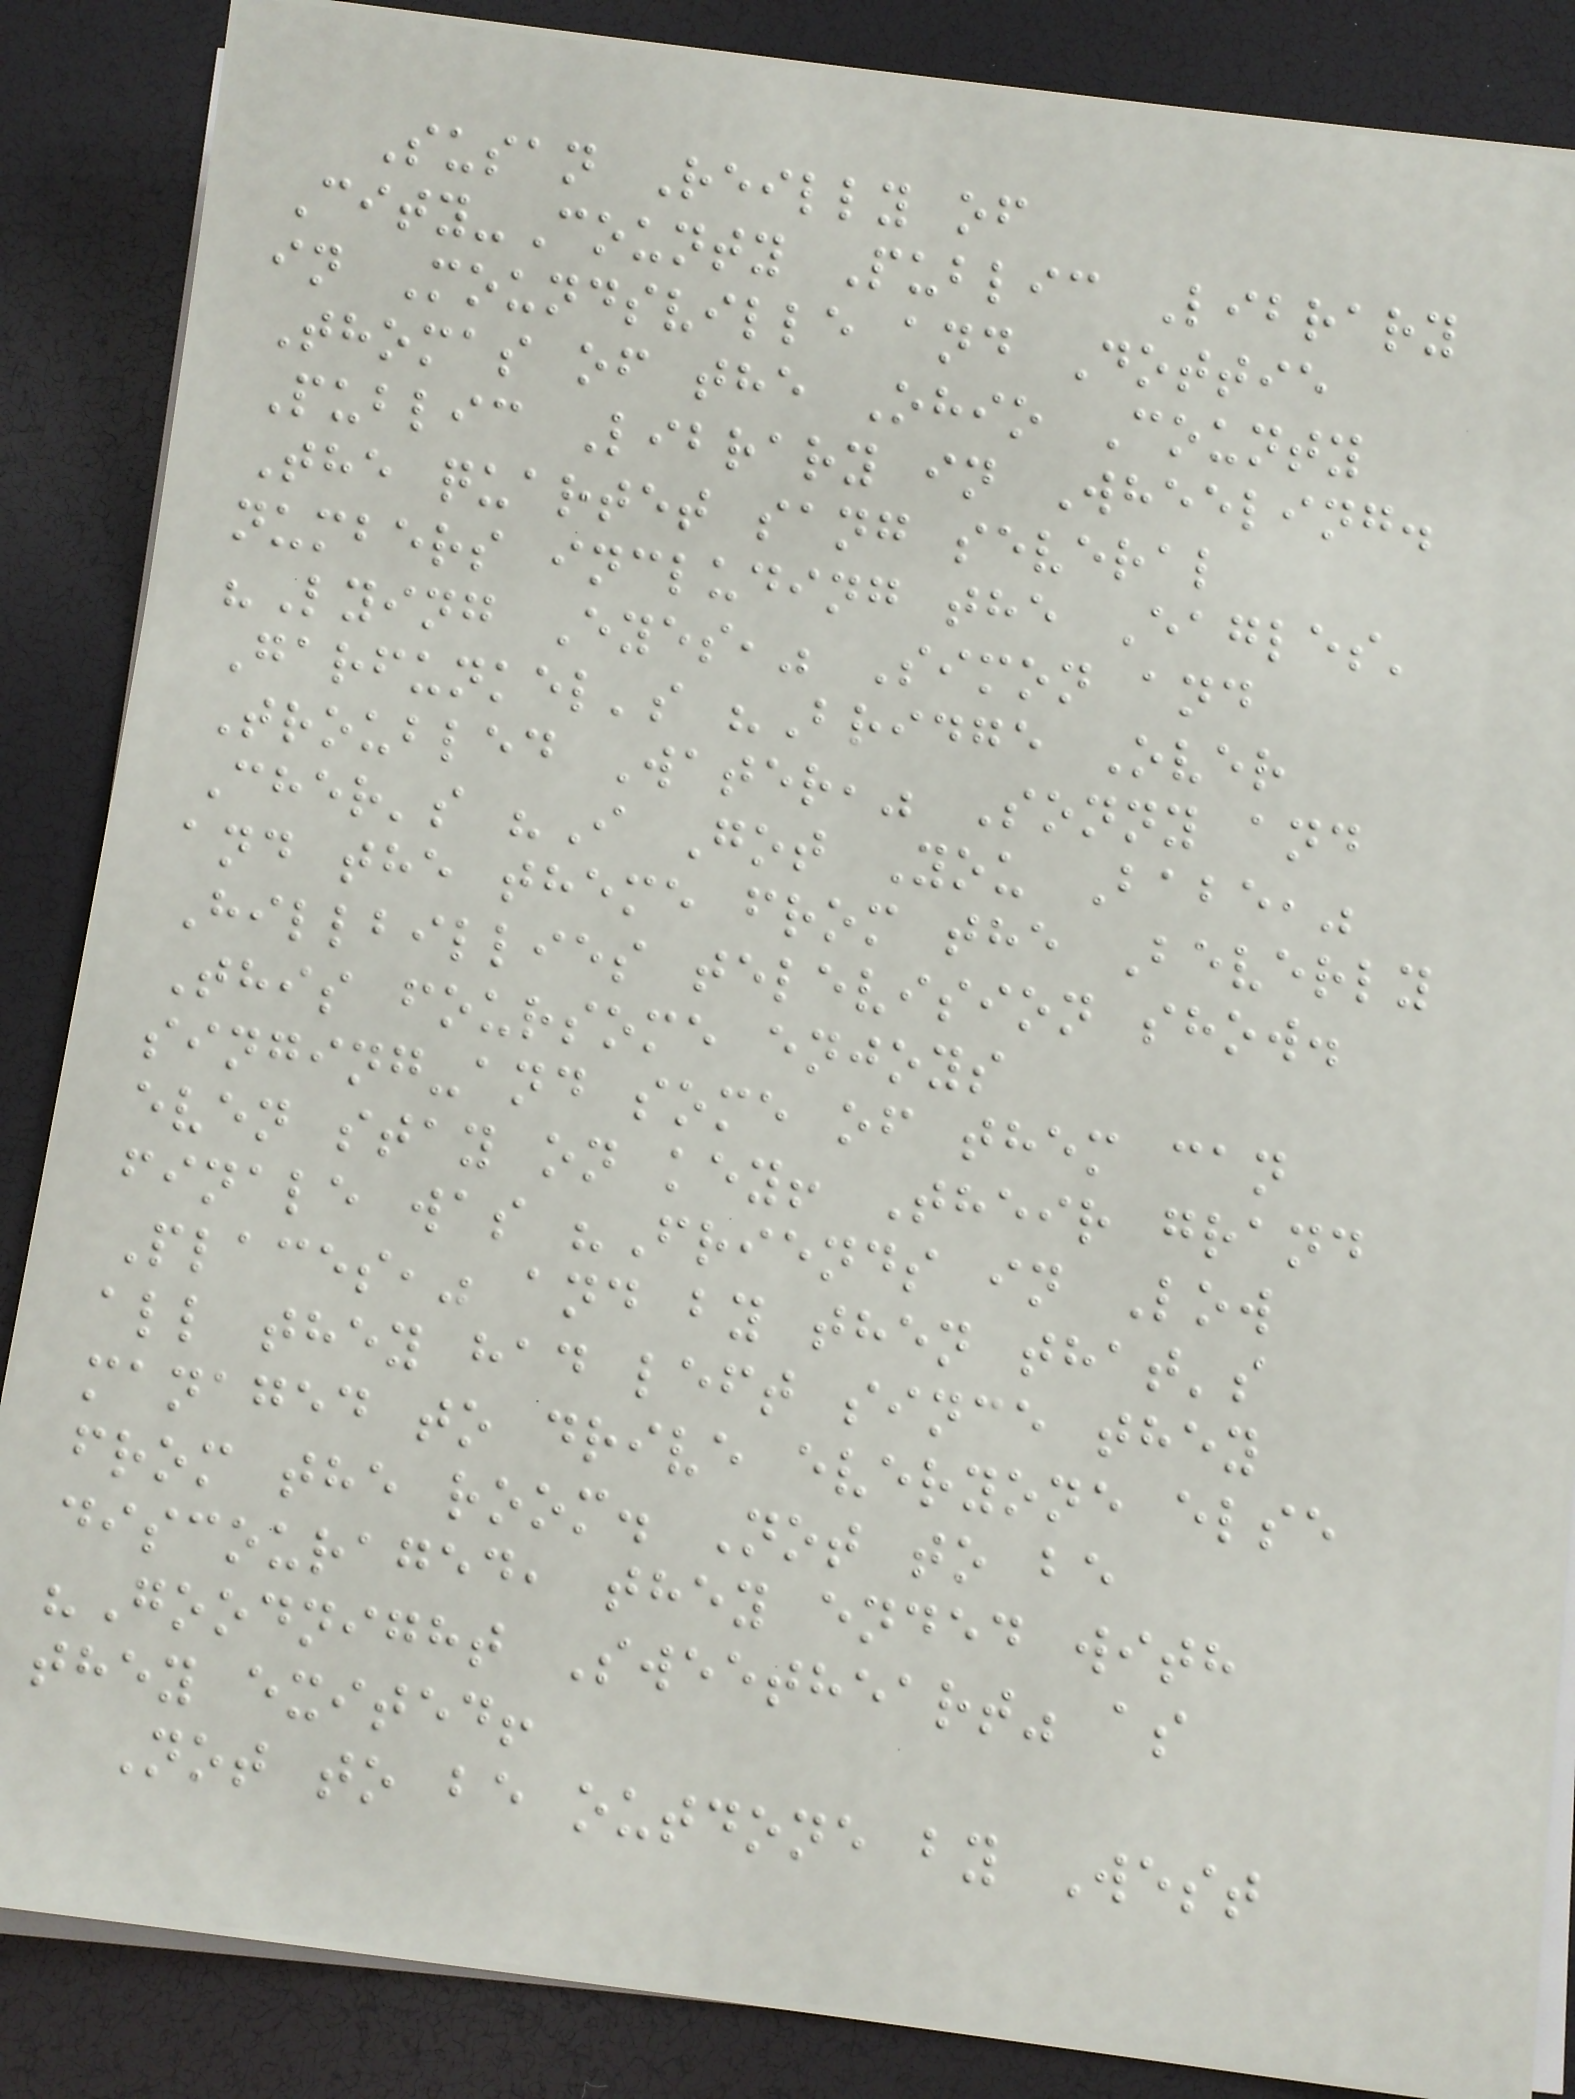Susan Reilly of
City-County Public Library
in Moundsville and Dottie
Thomas of the Ohio County
Public Library in Wheeling.
The quartet sang several
numbers including the Eagles'
"Lying Eyes," Simon and
Garfunkel's "Bridge Over
Troubled Water," Sonny and
Cher's "I Got You Babe,"
and the theme from the Beverly
Hillbillies television show.
This foursome enjoys
singing-and some of them can
even stay on key! Their grand
finale was "Friends in Low
Places," and by then that's
all they had left since they
managed to drive everyone else
from the room. Not to be
discouraged, they ended with
"Goodnight Sweetheart" as
they exited!
Not to be outdone by West
